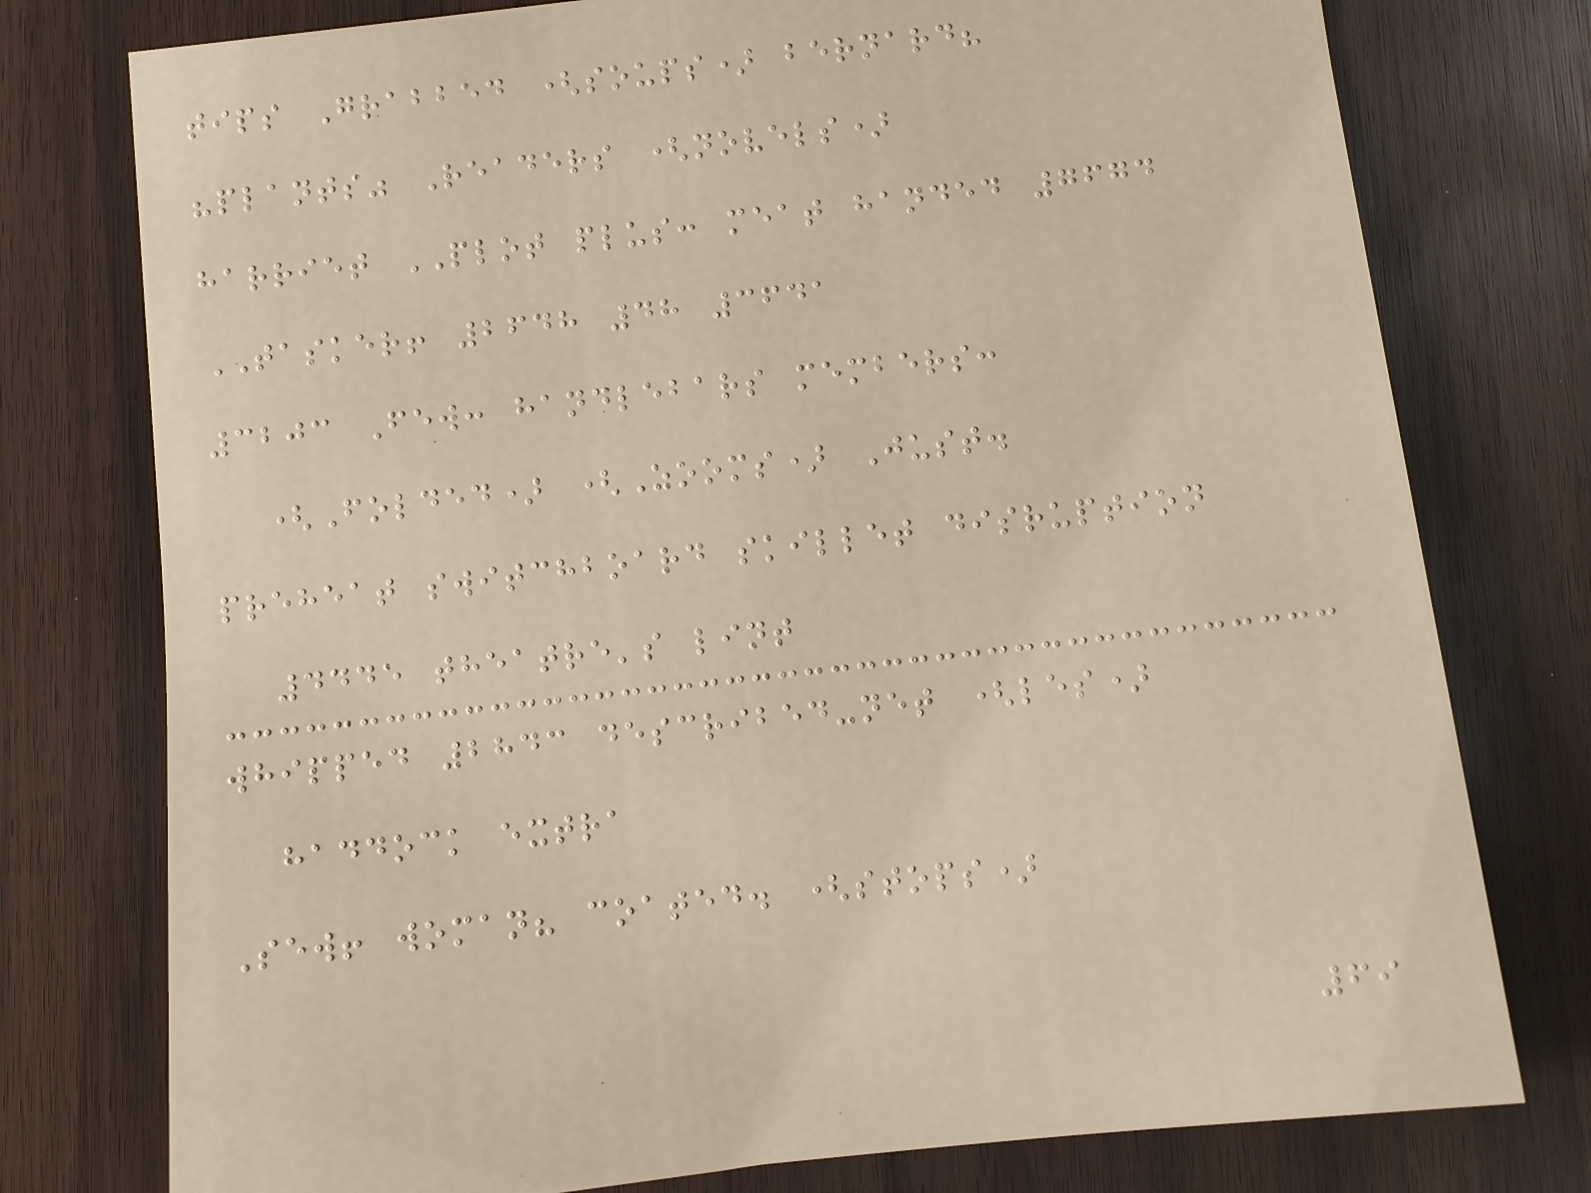tips Grabbed (soups) bernard?
"plants" Readers (novels)
harriet PLOT plus: meat handed 7674
TASKER! 2648 48 3641
3203 Few: handlebars members:
(Folded) (Zooms) Just.
preheat switchboard skillet disruption
4445 theatre's lint
whipped 2843 described-net (les)
haddock extra
Sew! woman? coated. (stops)
69
